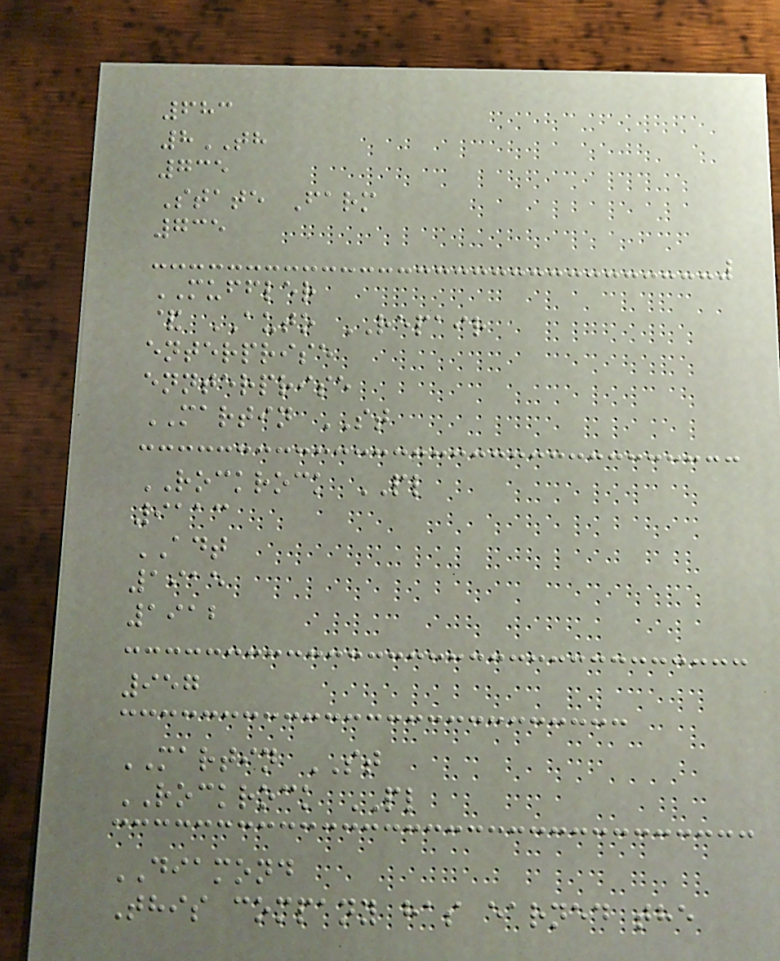683
8TH
735
State Farm
735
MUFFLER
& AUTO REPAIR
enterprise
ennterprise
MARTIN ST
ROCKROCK PL
9113
ADT
1915
1912
957
MARTIN ST
ROCKROCK PL
DIAMOND
This company has earned the
